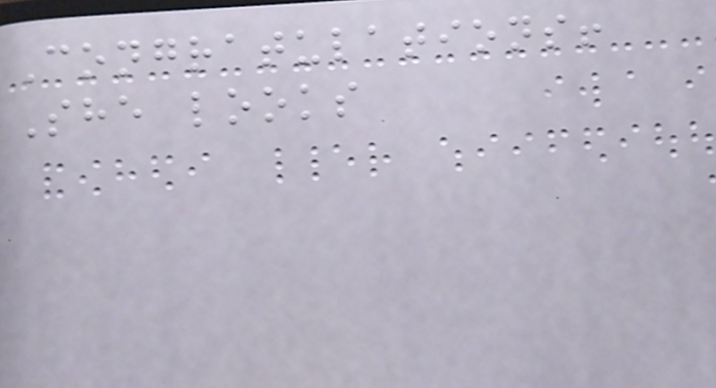Congratulations!
She looks
